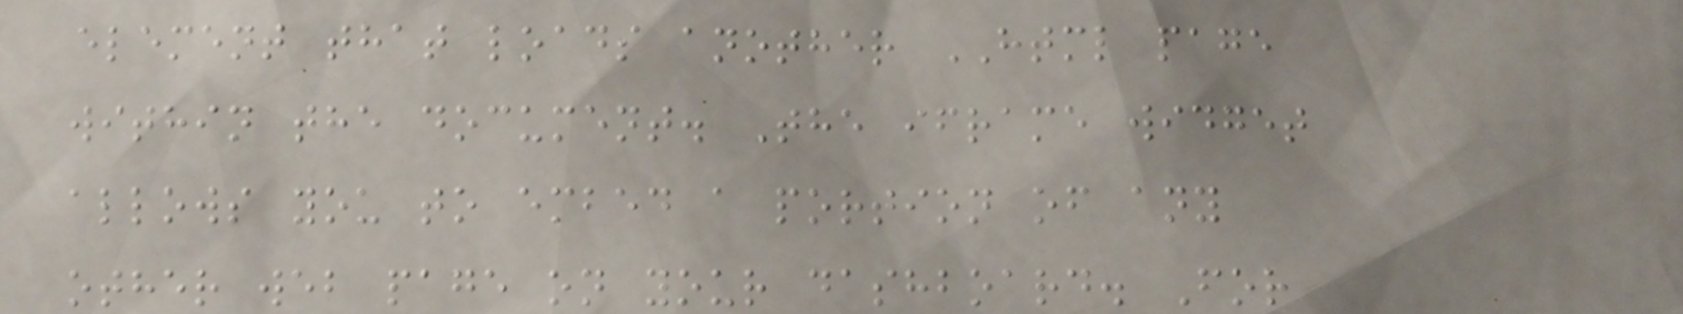element that loads another HTML page
within the document. The iframe widget
allows you to embed a portion of any
other web page on your dashboard. For
